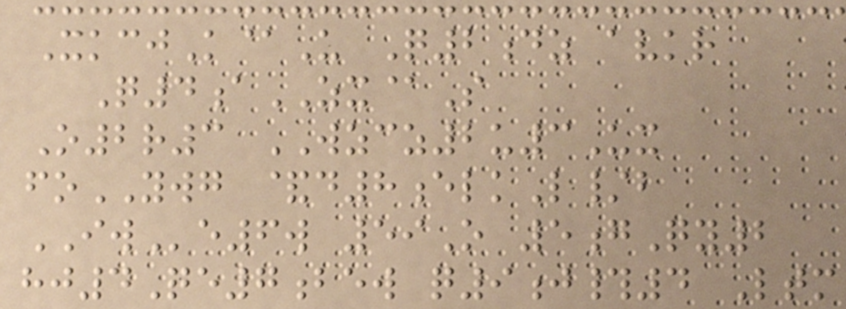XkcjK@U Q2dz avkr
Q4aZX@S
O2r3 WZCZ2u3Ux
foYWG &d8elkL/b
IWe6w 59O 5gQy2
hj4Qe7bew q9j#4 Ltm
